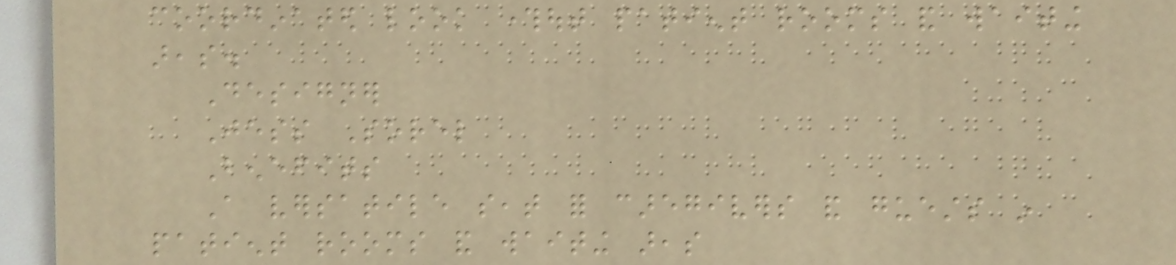coordinated look throughout patient rooms and waiting
areas.
Designer
Jess Sorel
Benefits
A versatile seat for caregivers and guests in
patient rooms and waiting areas
